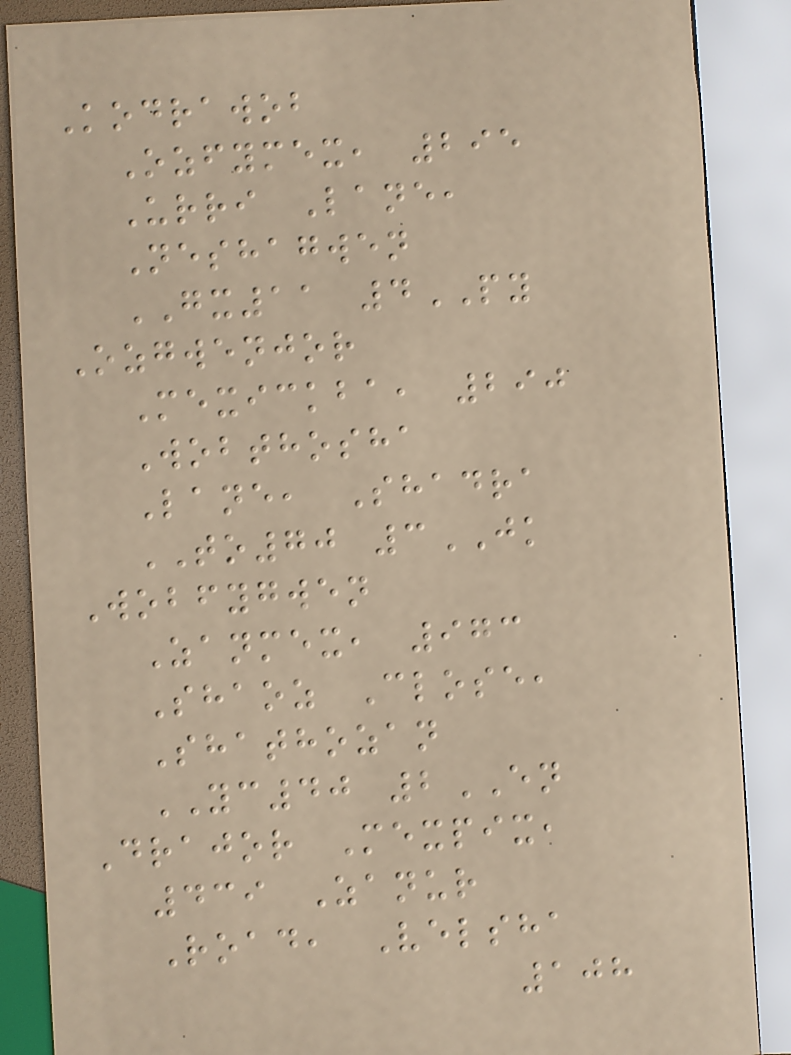Kodrawob
Ozfymex, 295
Urri Lane,
Neshagwen
GX11 4PY
Ozgwenjor
Mexickba, 290
Wobthosha
Lane, Shadra
TO70 3JK
Wobfygwen
Zanmex, 973
Shaoz Close,
Shathozan
YC40 2EN
Drajor Mexpix,
439 Zanur
Road, Velsha
108
